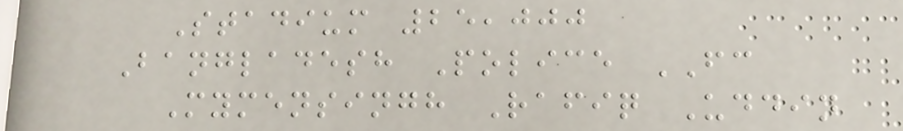Stadium 25,000
Bangladesh Police FC
Mymensingh Rafiq Uddin
